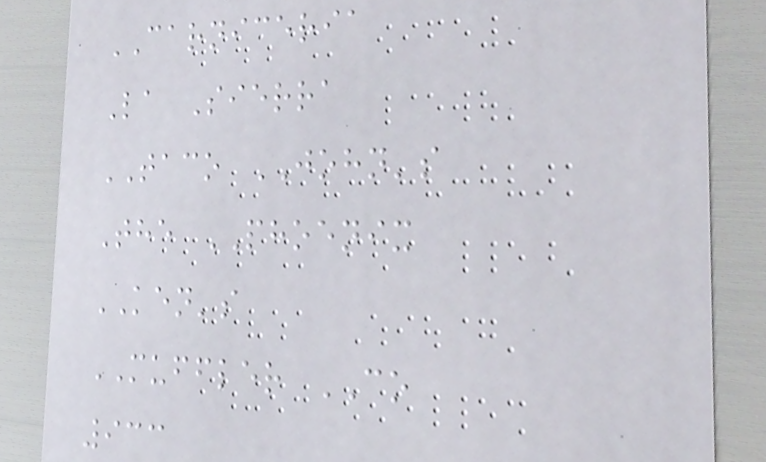CARNICERIA
La Sierra
TACO JOHN's
The PHOENIX
KEN's
MUFFLER CO
933
